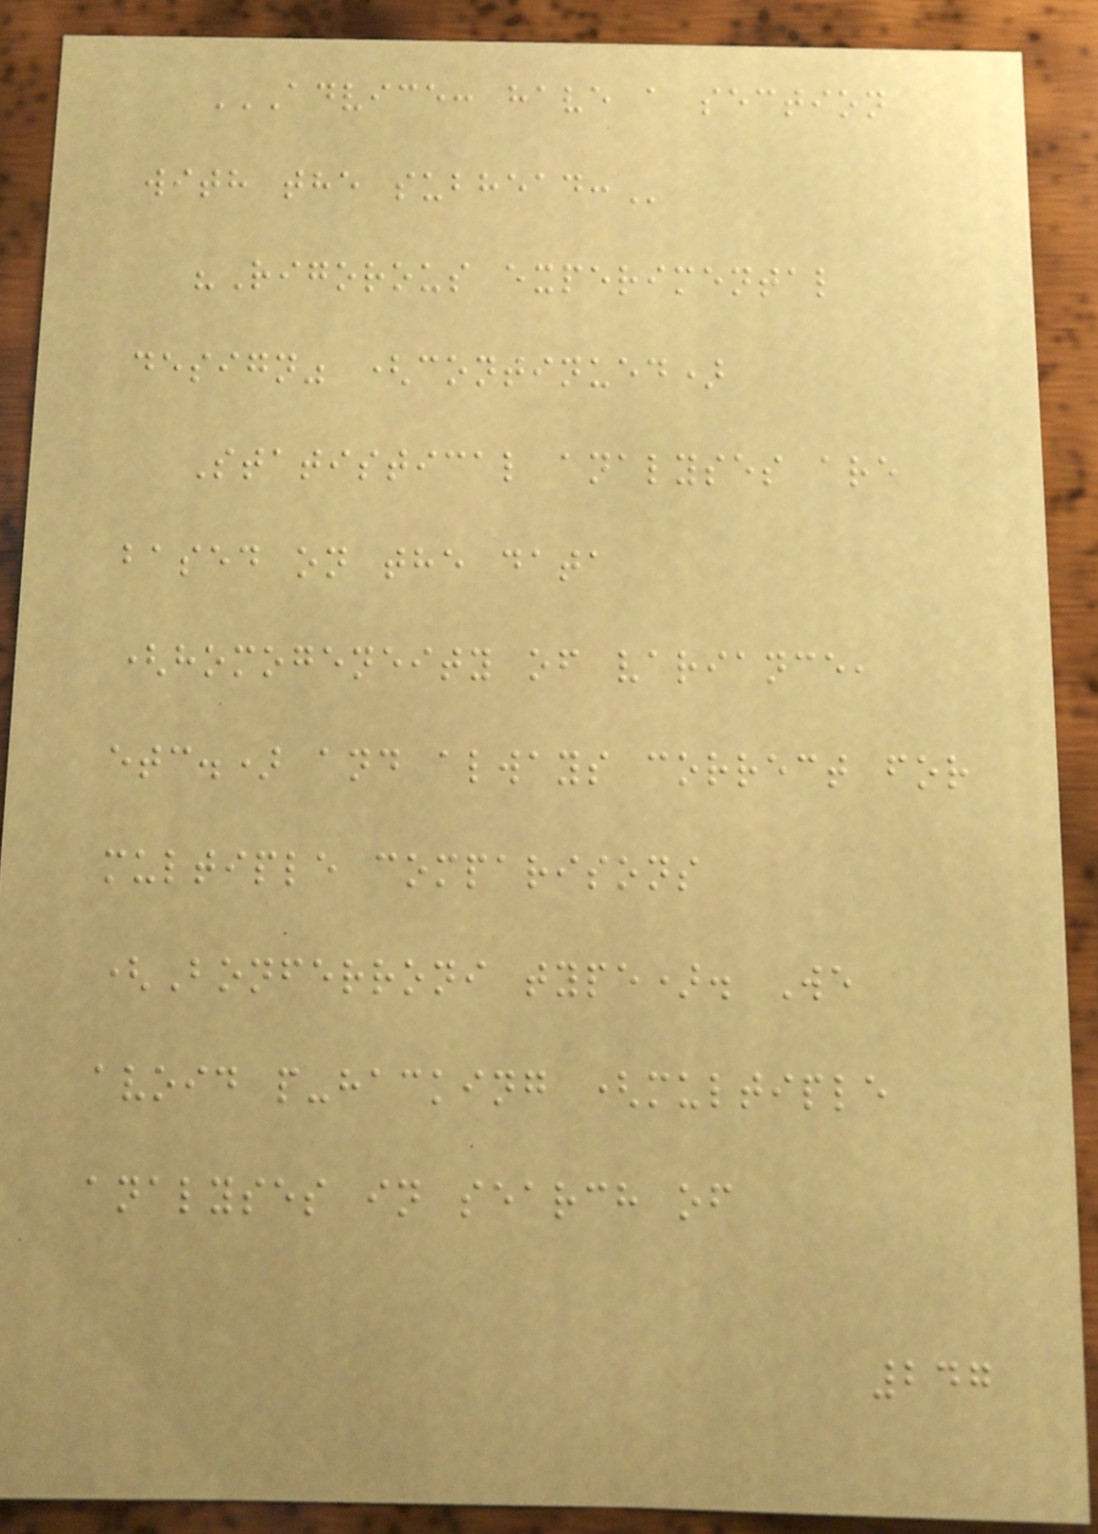ADVICE: HAVE A SECTION
WITH THE SUBHEAD:
"Rigorous experimental
design" (continued)
Statistical analyses are
based on the data
(homogeneity of variance,
etc.) and always correct for
multiple comparisons
(Bonferroni type). We
avoid p-hacking (multiple
analyses in search of
247
